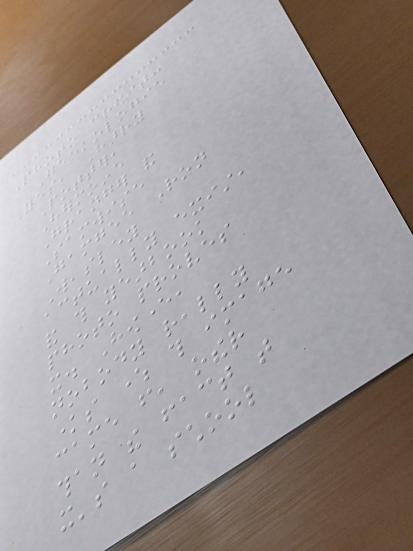Photo credit:
Geekologie
Yes, Harry
Potter,
Hermoine
Granger and
Samwise
Gamgee Ron
Weasley
actually exist,
and this yearbook
photo proves
it. However,
nobody really
knows where this image
came from, other
than the fact that
it's a school
